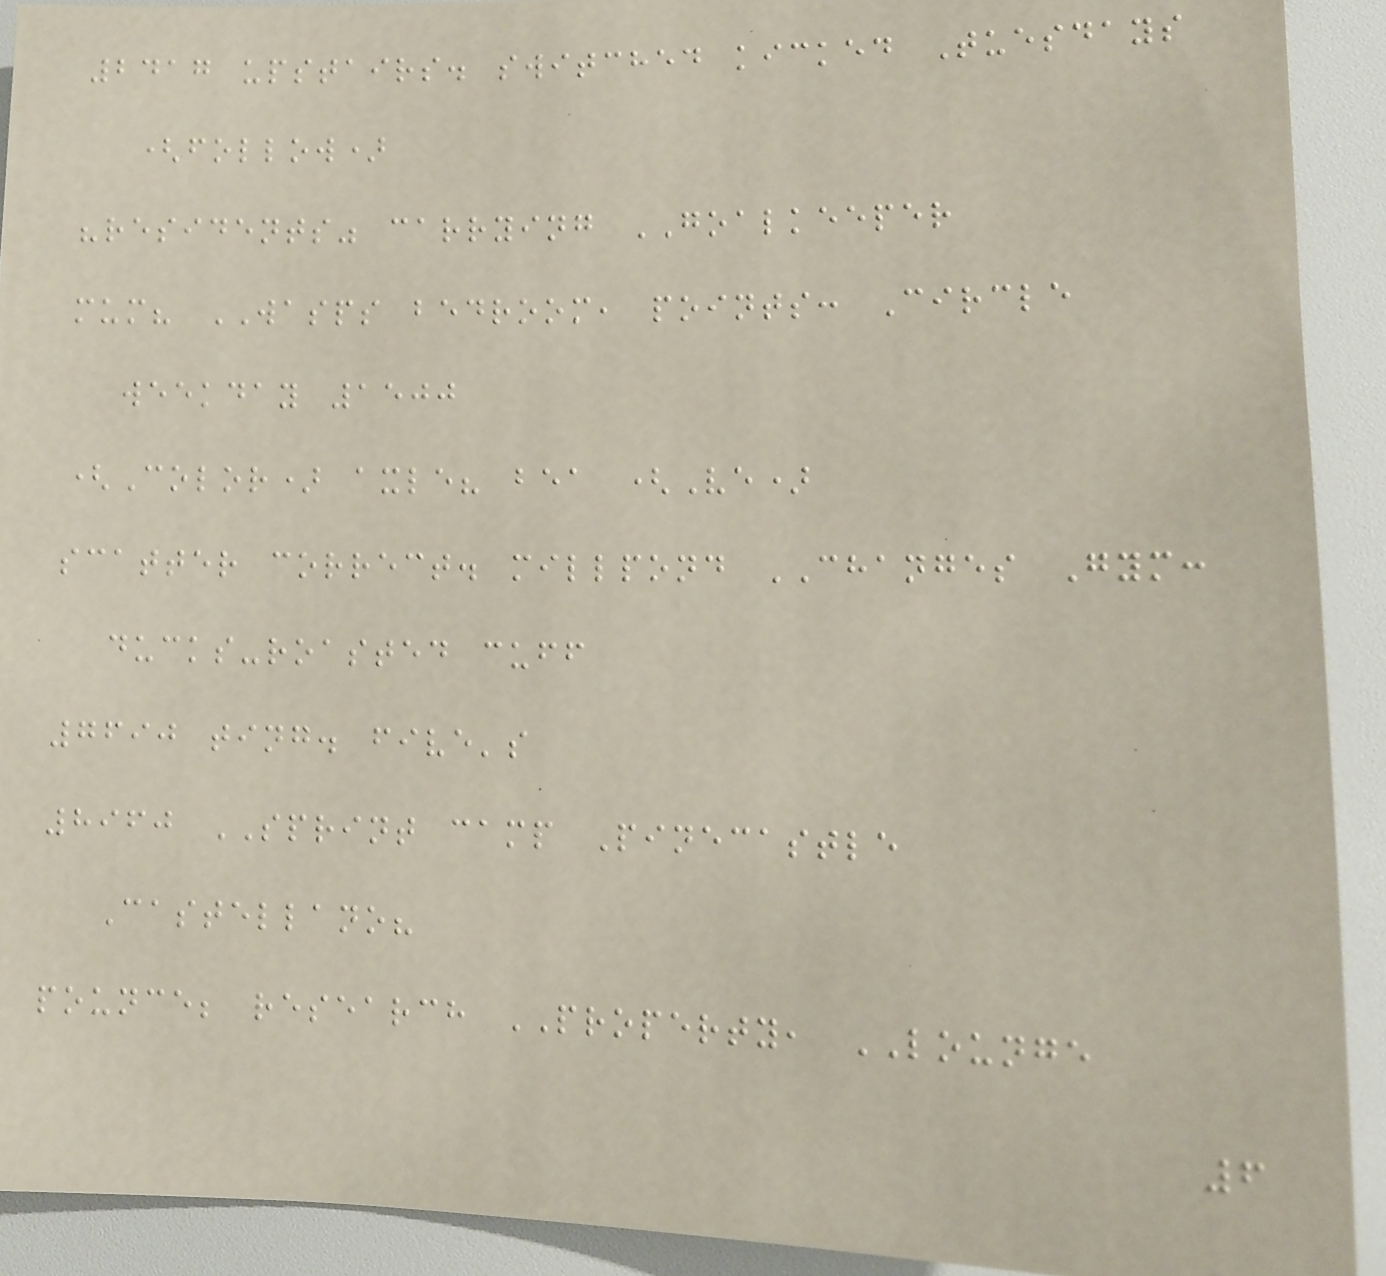2417 upstairs. switched kicked Tuesdays
(follow)
"residents" carrying GOALKEEPER
mum? WASPS bedroom, points: Circle
weekday 1500
(Color) axle? bea (Ve)
scatter correct. millpond CHANGES Gym:
ducks-roasted cuff
7690 ting. five's
8960 SPRINT camp Pinecastle
Castellano?
pounce; research PROPERTY, LOUNGE
6
